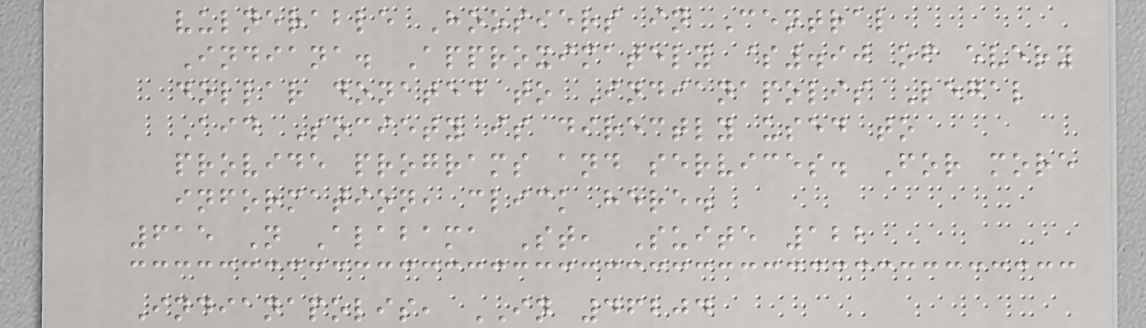vulnerable Hoosiers in Central
Indiana. Approximately $.90 of every
dollar donated to Indianapolis Legal
Aid Society is directly used to
provide programs and services. For more
information, click here.
615 N Alabama St, Suite 122
Indianapolis, IN 46204
